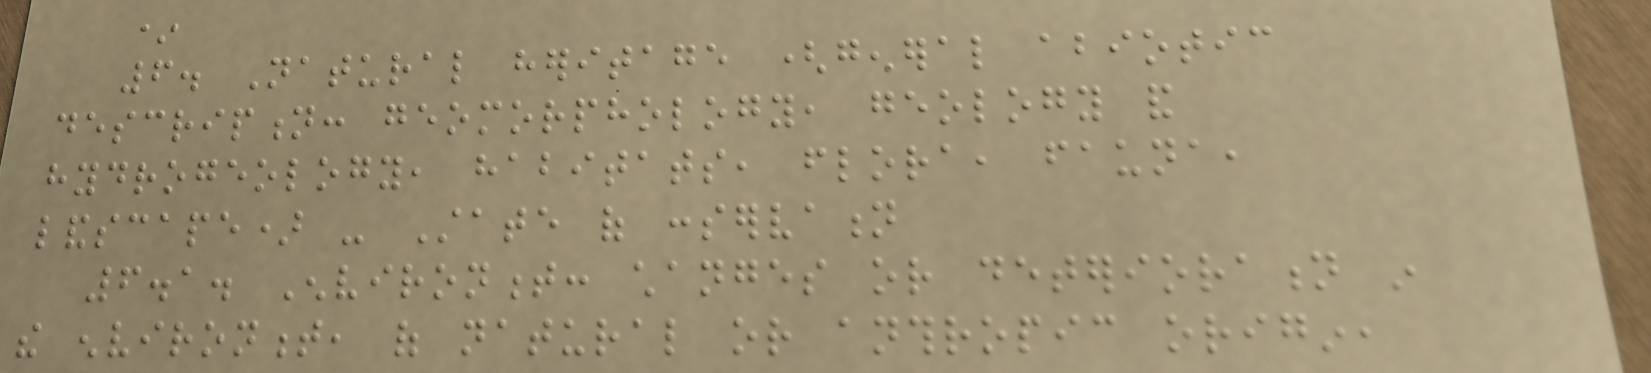*
6. Natural heritage (general abiotic
description: geomorphology, geology and
hydrogeology, habitats, flora, fauna,
landscape) - State of conservation
6.1. Environment: changes or deterioration in
the environment, of natural or anthropic origin,
